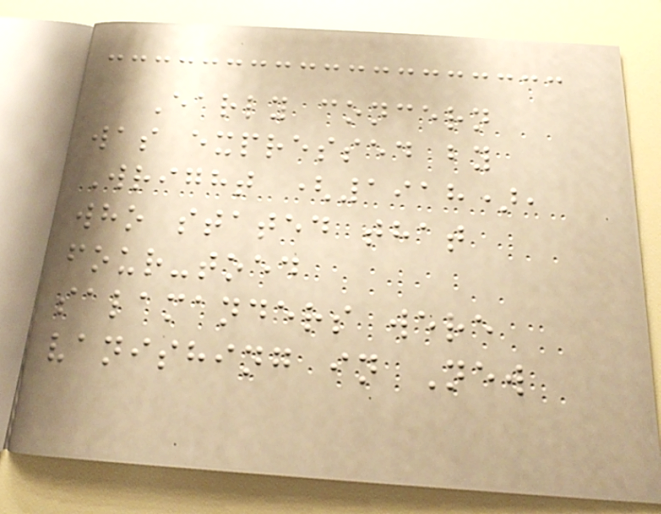Early concern
was expressed by
Wright (1918),
who stated that
four-toed
salamanders were
vanishing in New
